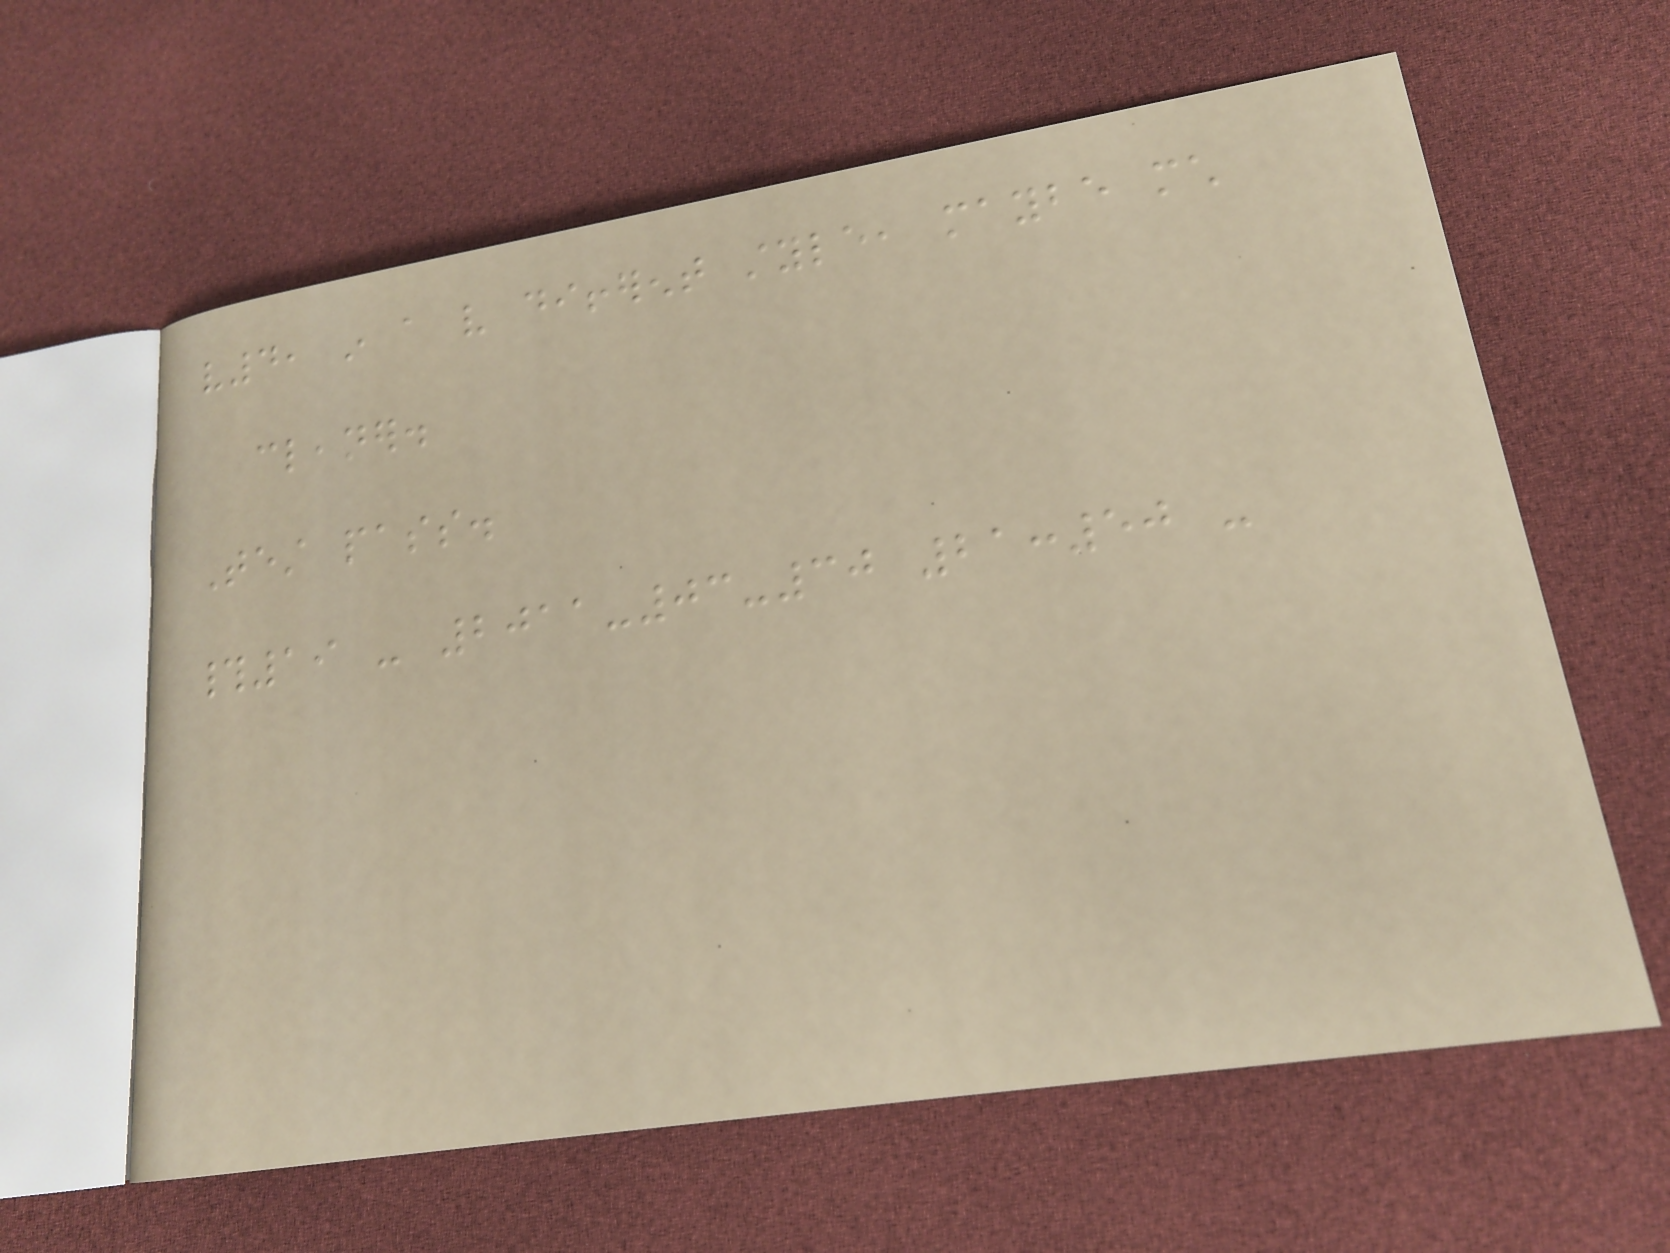v4, in a very different style, maybe much
cleaner.
Test pass.
#19 - 2011-03-30 21:50 -
